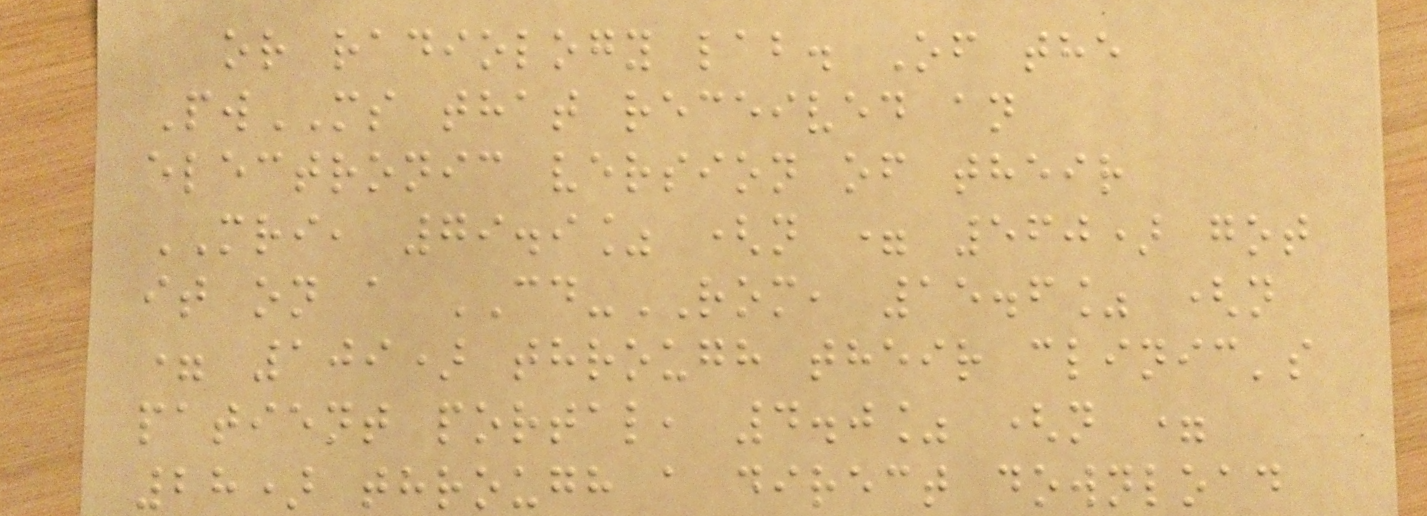or radiology lab. Of the
PwMS that received an
electronic version of their
MRI, 79.9% (n = 560) got
it on a CD-ROM, 15.6% (n
= 109) through their clinic's
patient portal, 4.0% (n =
28) through a direct download
